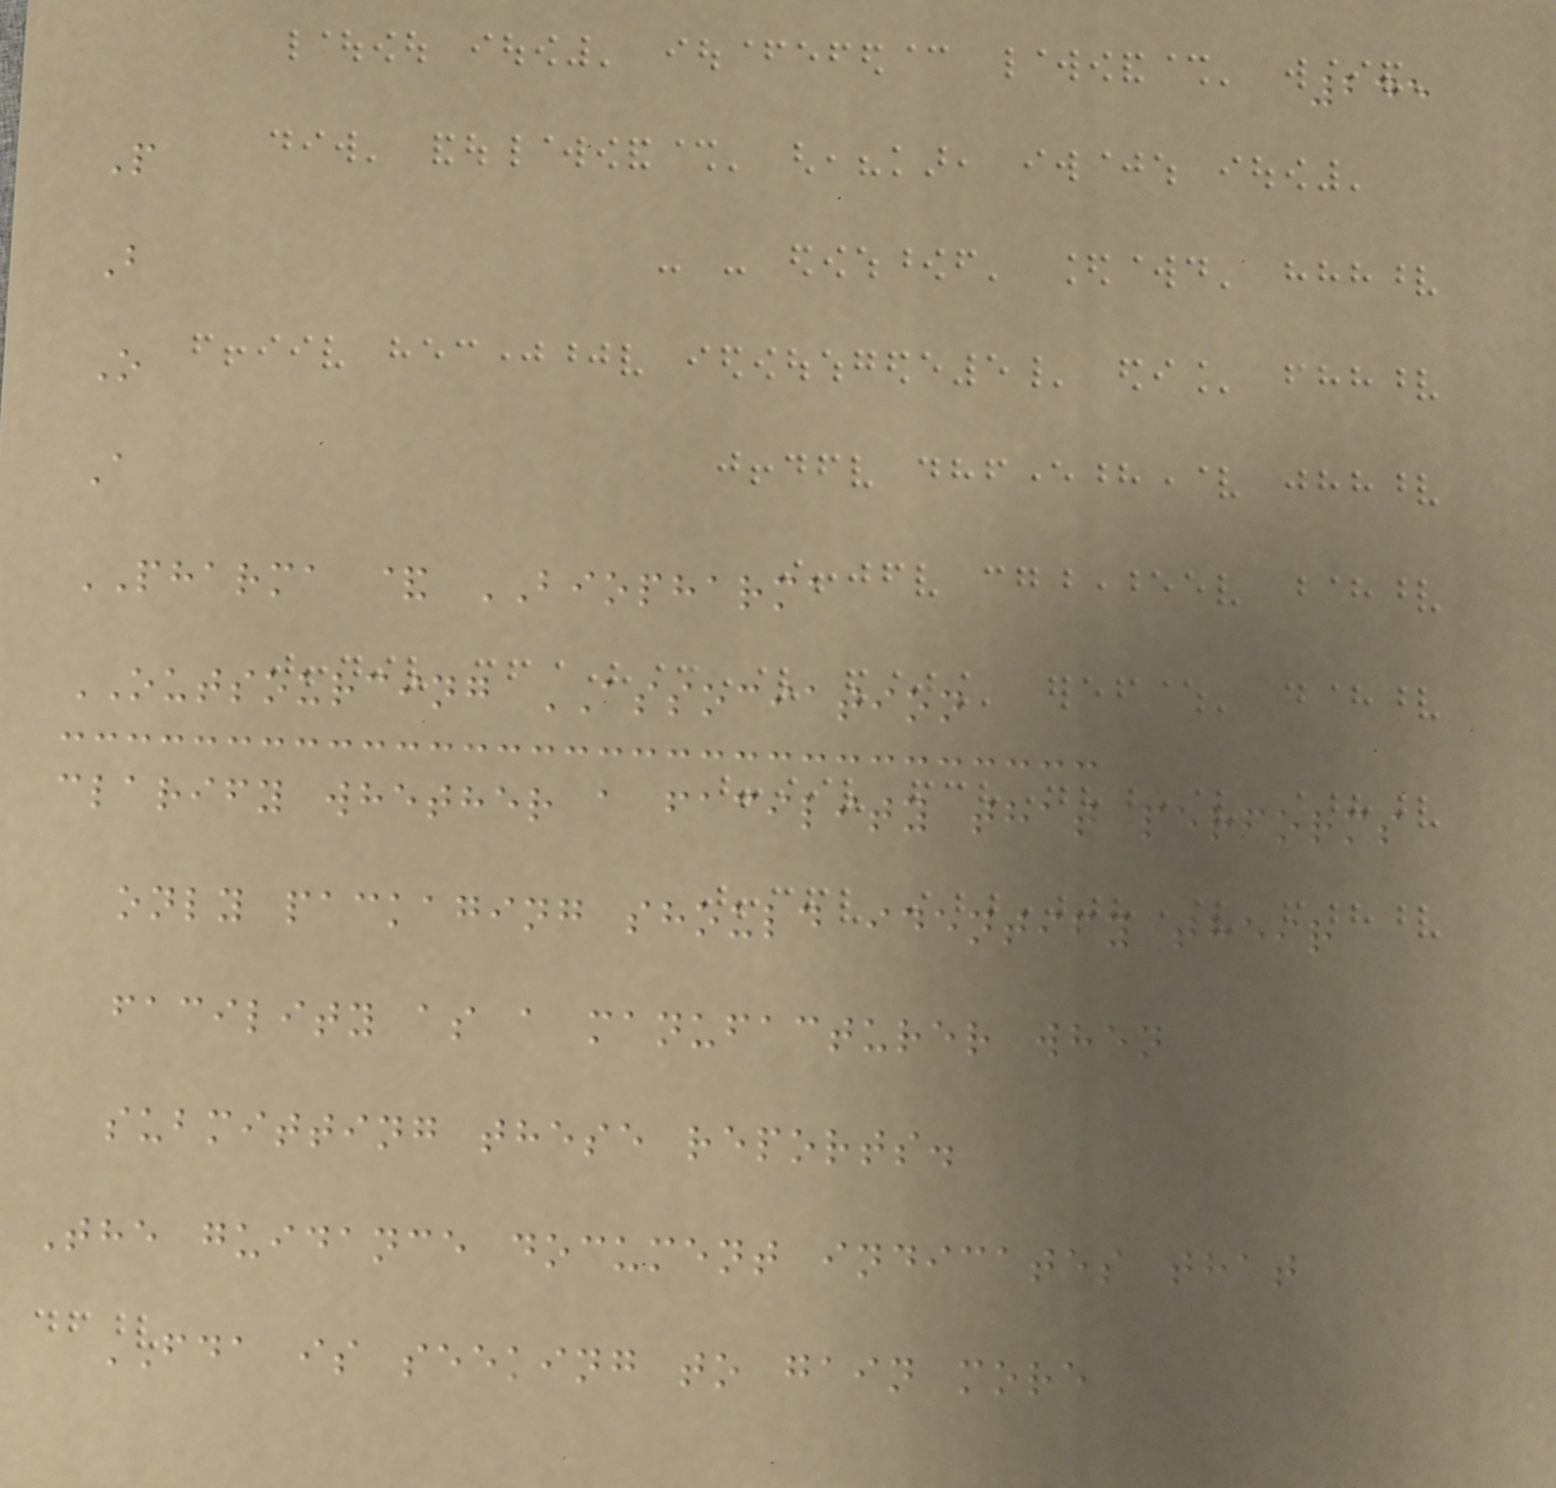245
P
B
O
A
PHARMA & BIOPHARMA
OUTSOURCING ASSOCIATION
clarify whether a facility that performs
only packaging should identify their
facility as a manufacturer when
submitting these reports.
The guidance document indicates that
FDA is seeking to gain more
